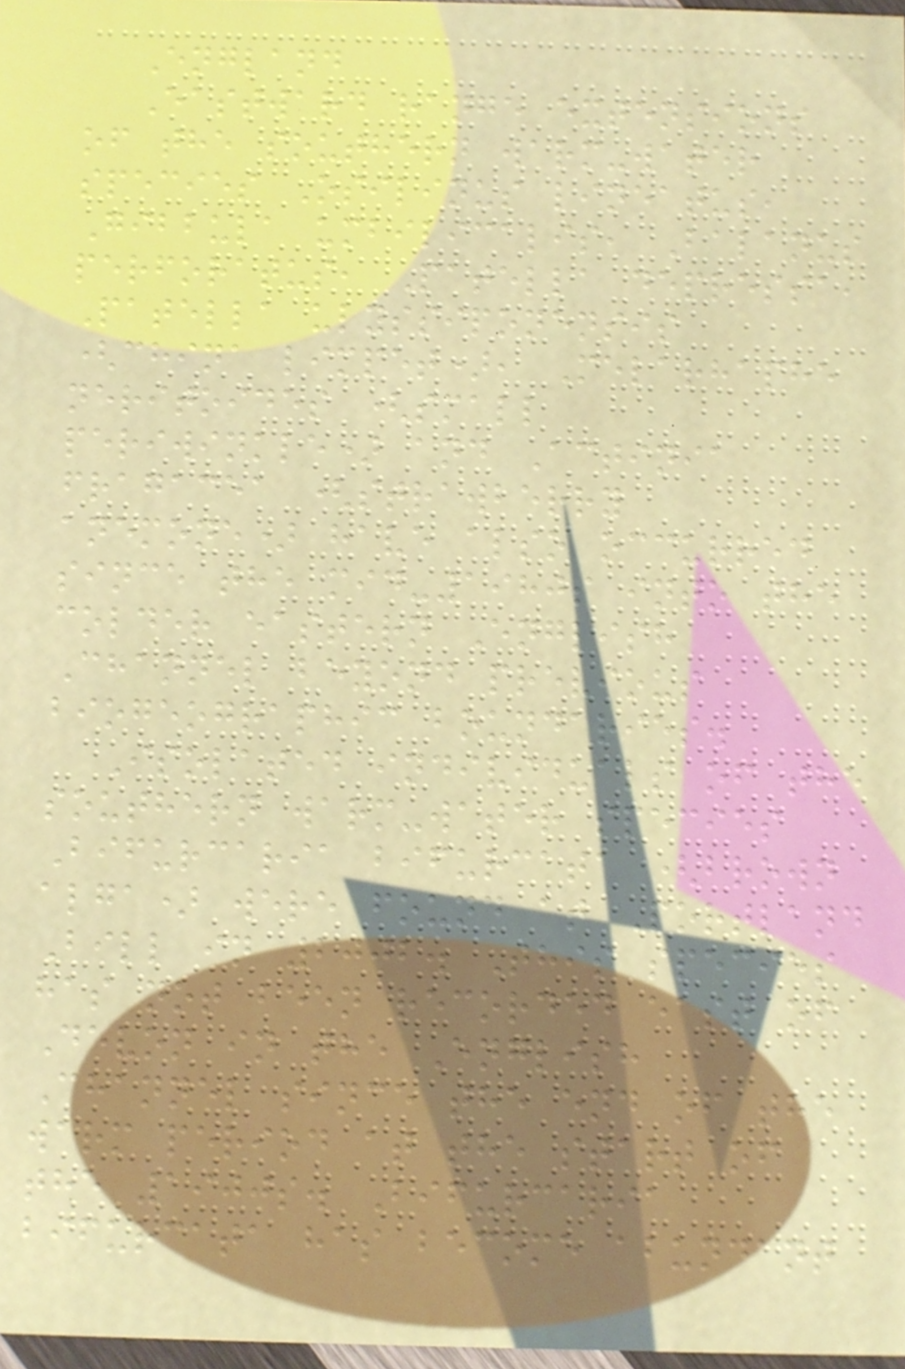England
Eastward range extensions
of the southern warm-water
species Osilinus lineatus,
Gibbula umbilicalis, Balanus
perforatus, Patella depressa,
Patella ulyssiponensis
(china limpet), Melarhaphe
neritoides (small
periwinkle) and Actinia
fragacea (strawberry
anemone) have also occurred
since the mid-1980s into the
colder eastern English
Channel beyond previous
biogeographic boundaries.
Isolated individuals of the
southern warm-water species
Bifurcaria bifurcata (brown
alga) were found at Portland
Bill in 2002. This species
has not been recorded east of
Devon in the English
Channel since the end of the
warm period at the start of
the 1900s. Bifurcaria
bifurcata has become abundant
